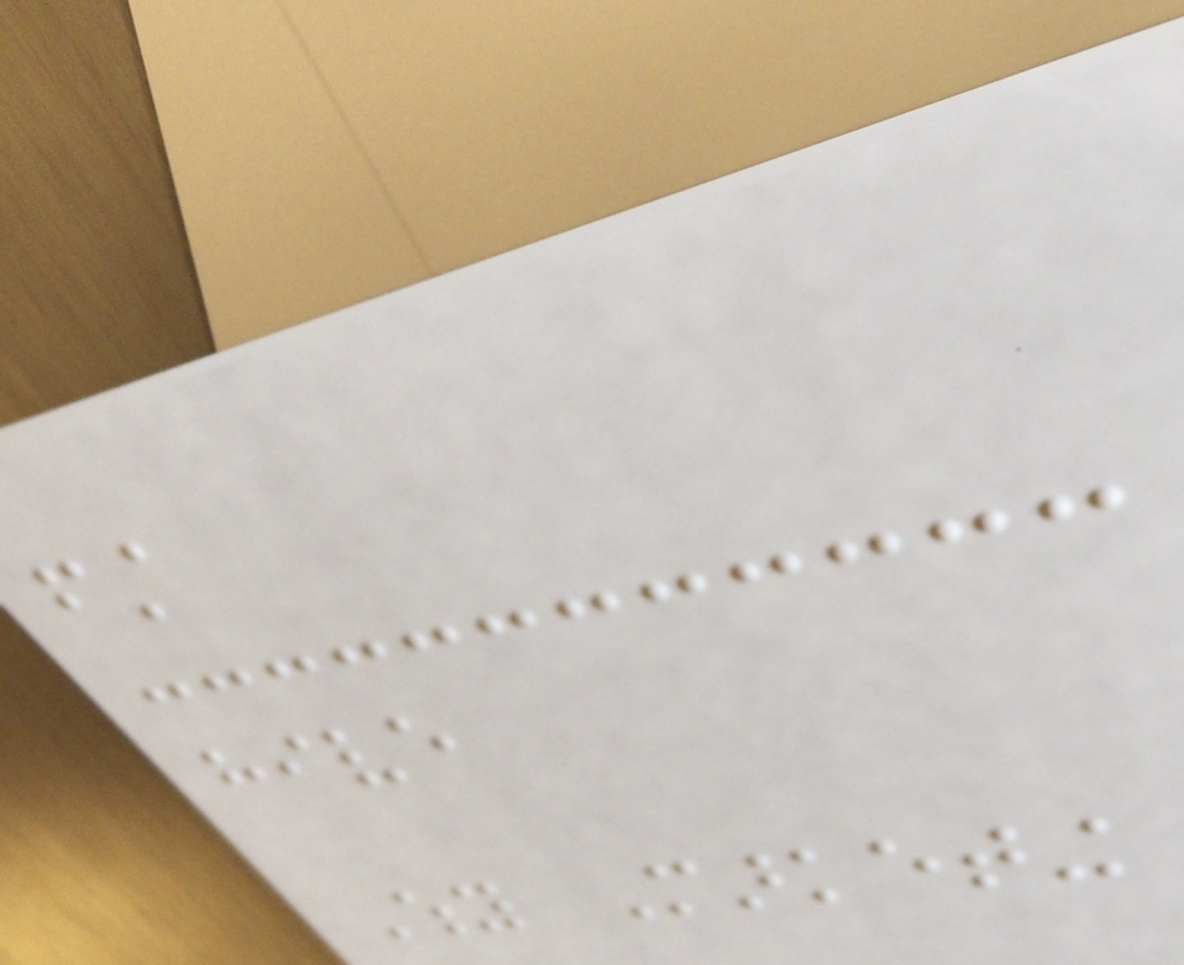first
hive
Why Marketing
